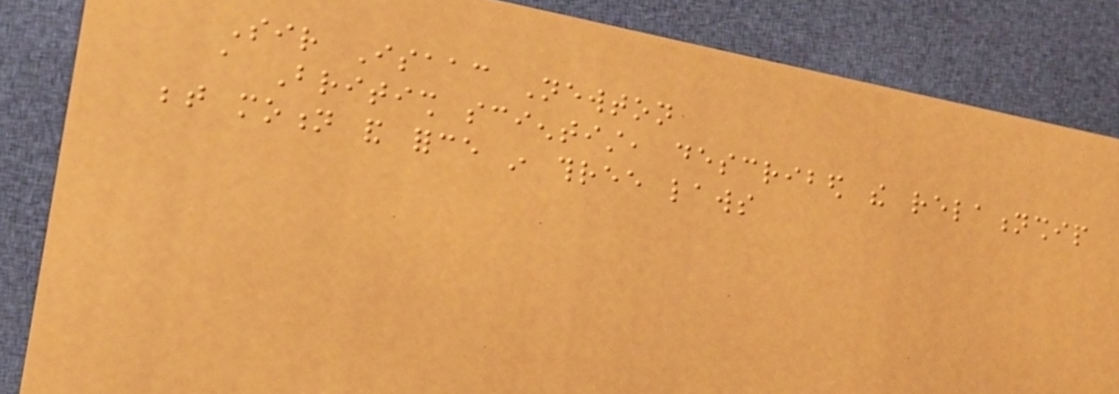Sir Isaac Newton
a British scientist, described the relationship
between motion and force in three laws
